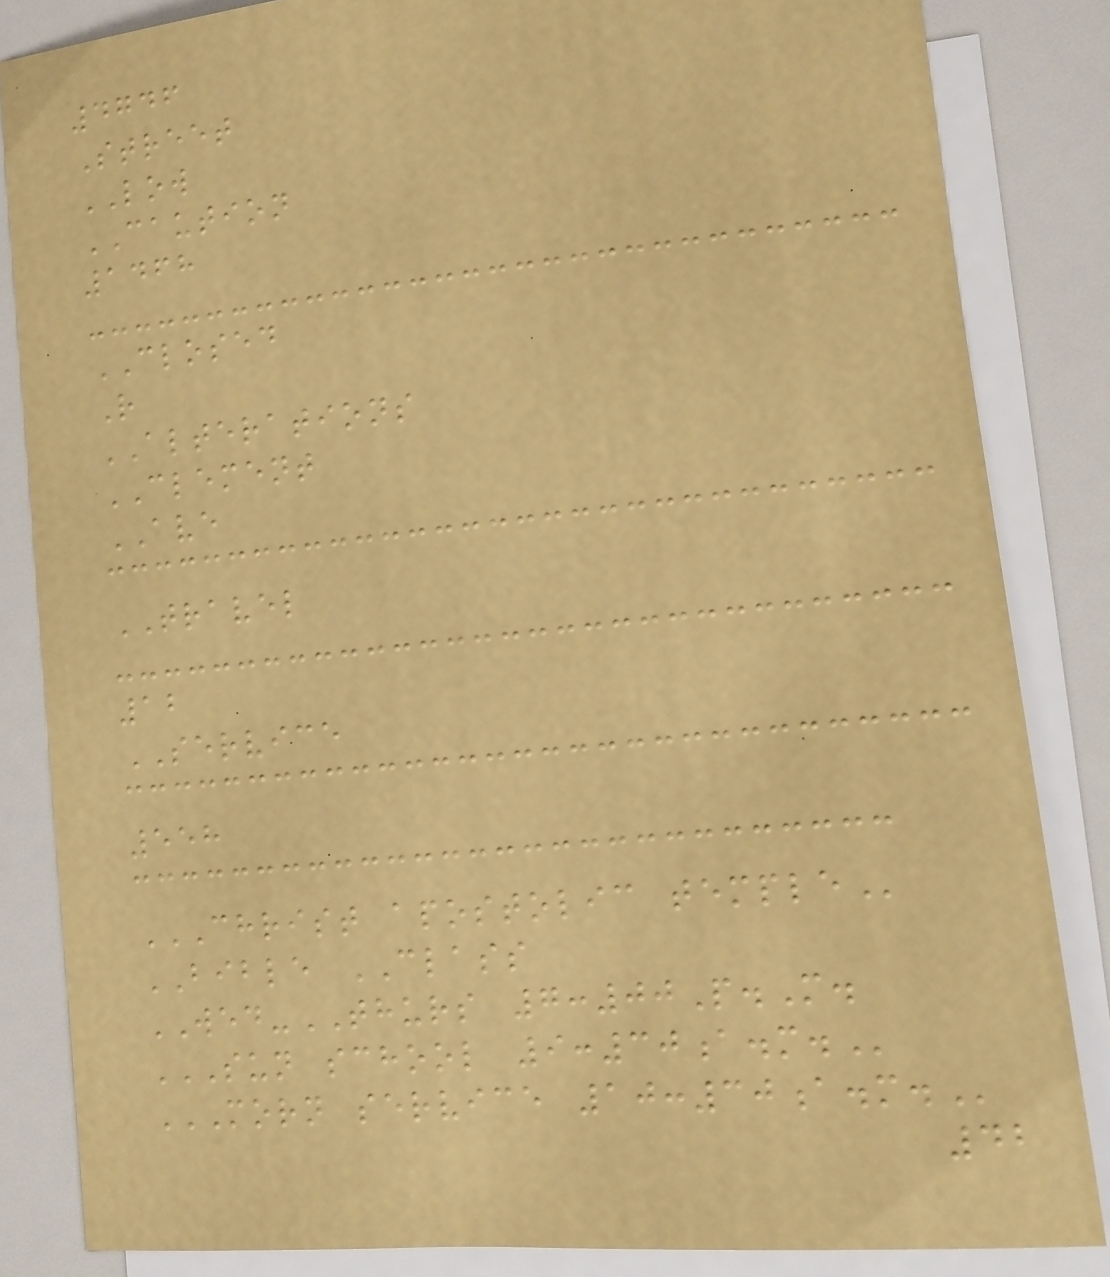4746
Street
LOW
CAUTION
1468
CLOSED
R
ALTERATIONS
CLEMENT
AVE
TRAVEL
12
SERVICE
558
CHRIST APOSTOLIC TEMPLE
BIBLE CLASS
WED-THURS 7:00P.M.
SUN SCHOOL 9:30A.M.
MORN SERVICE 10:30A.M.
42
